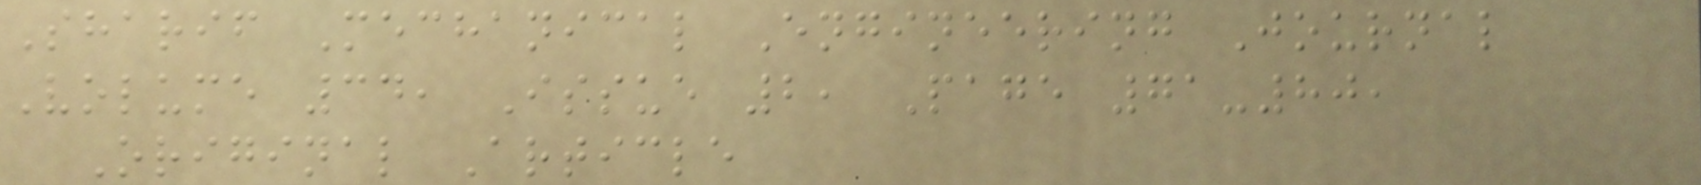Sharif Mechanical Engineering Journal
Volume 34, Issue 2, Page 71-80,
Original Article
